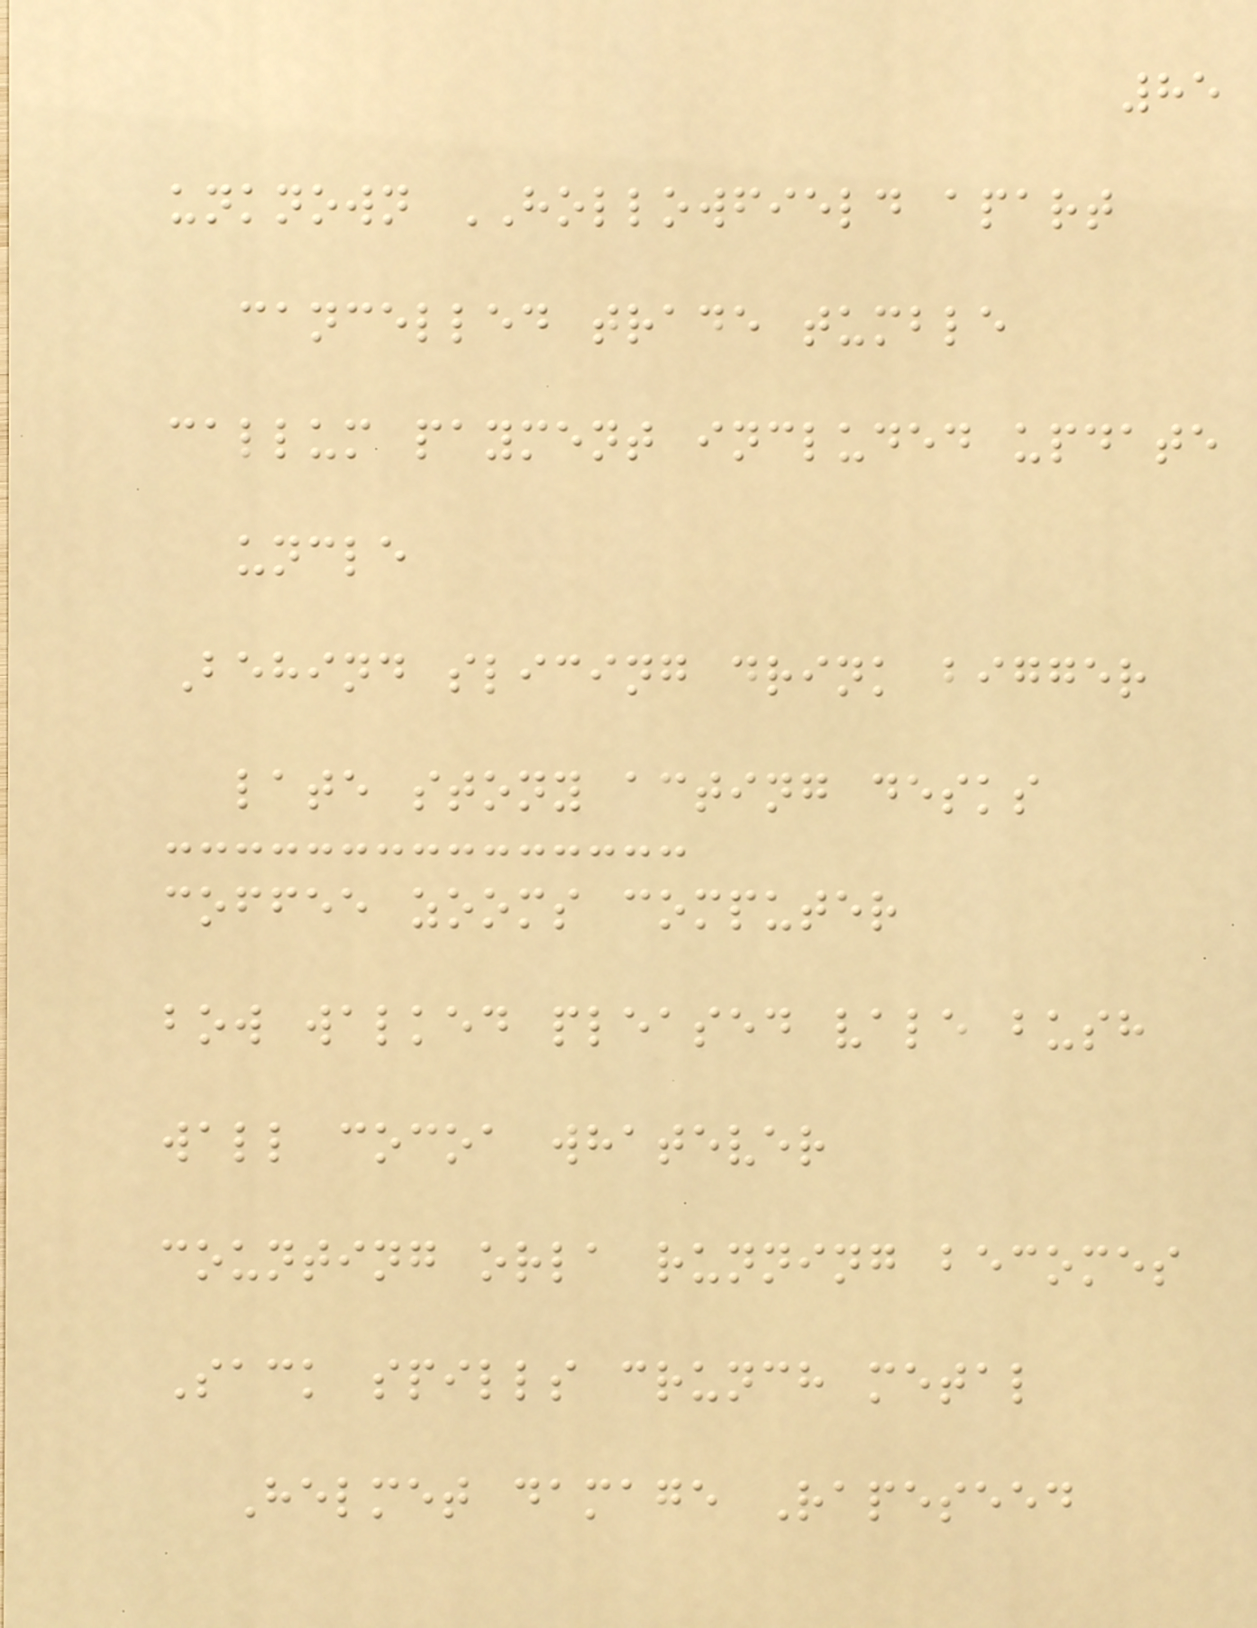85
unknown HOLLOWFIELD apart
cancelled trade tumble
callum payment included update
uncle
Behind slicing drink bigger
late stony acting desks
coffee zooms computer
bow walked pleased vale bush
wall cocoa whatever
counting orla running becomes
Sack spills crunch metal
Helmet damage Rapeseed
